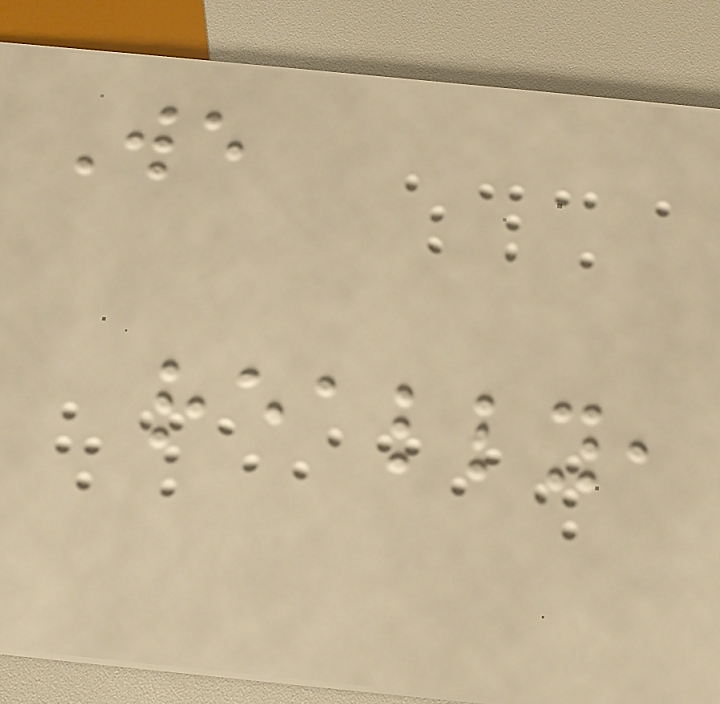We
really,
